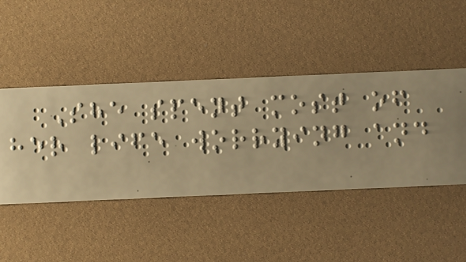She spent most of
her life worrying and
